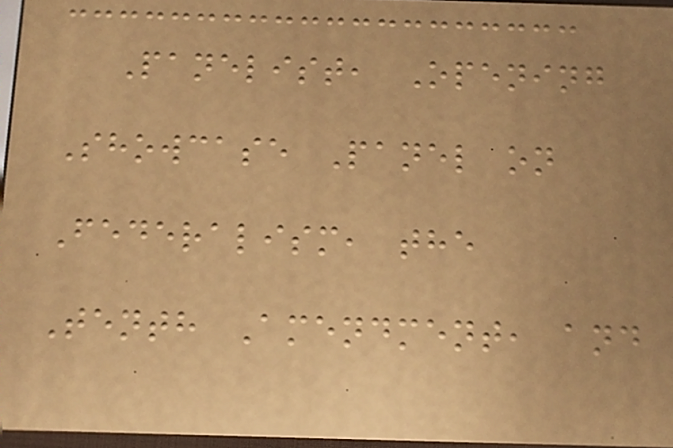Panelist, Opening
Showcase Panel on
Federalism, the
Tenth Amendment, and
